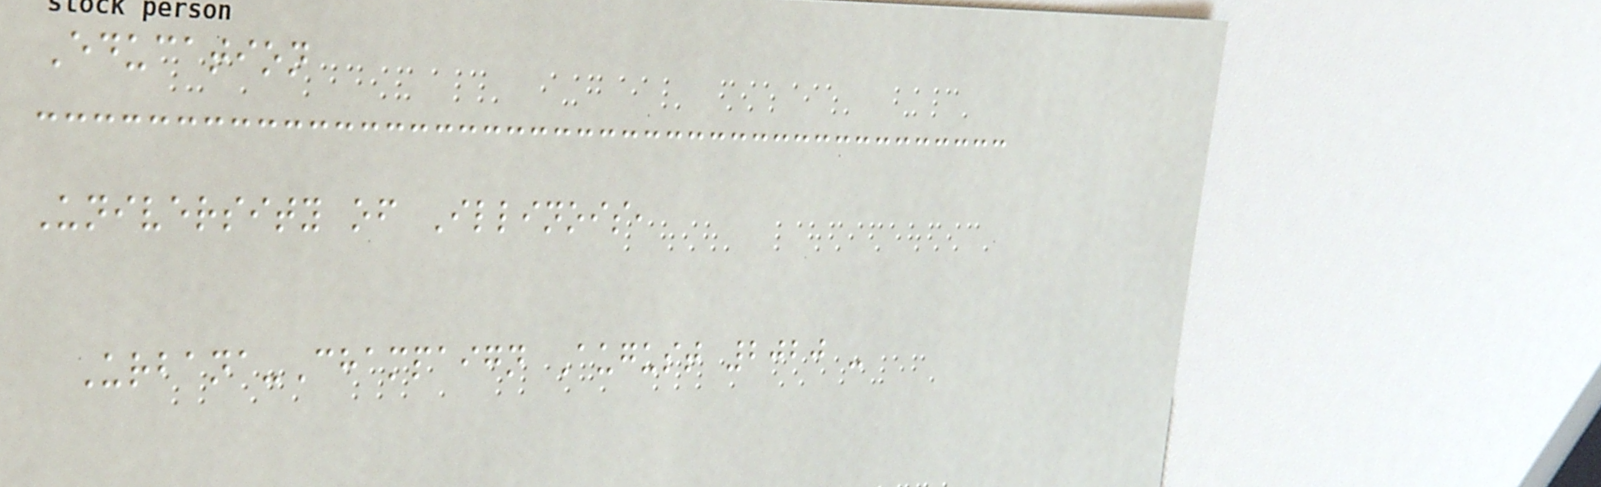Education
University of Illinois,
Urbana-Champaign August 2020 -
